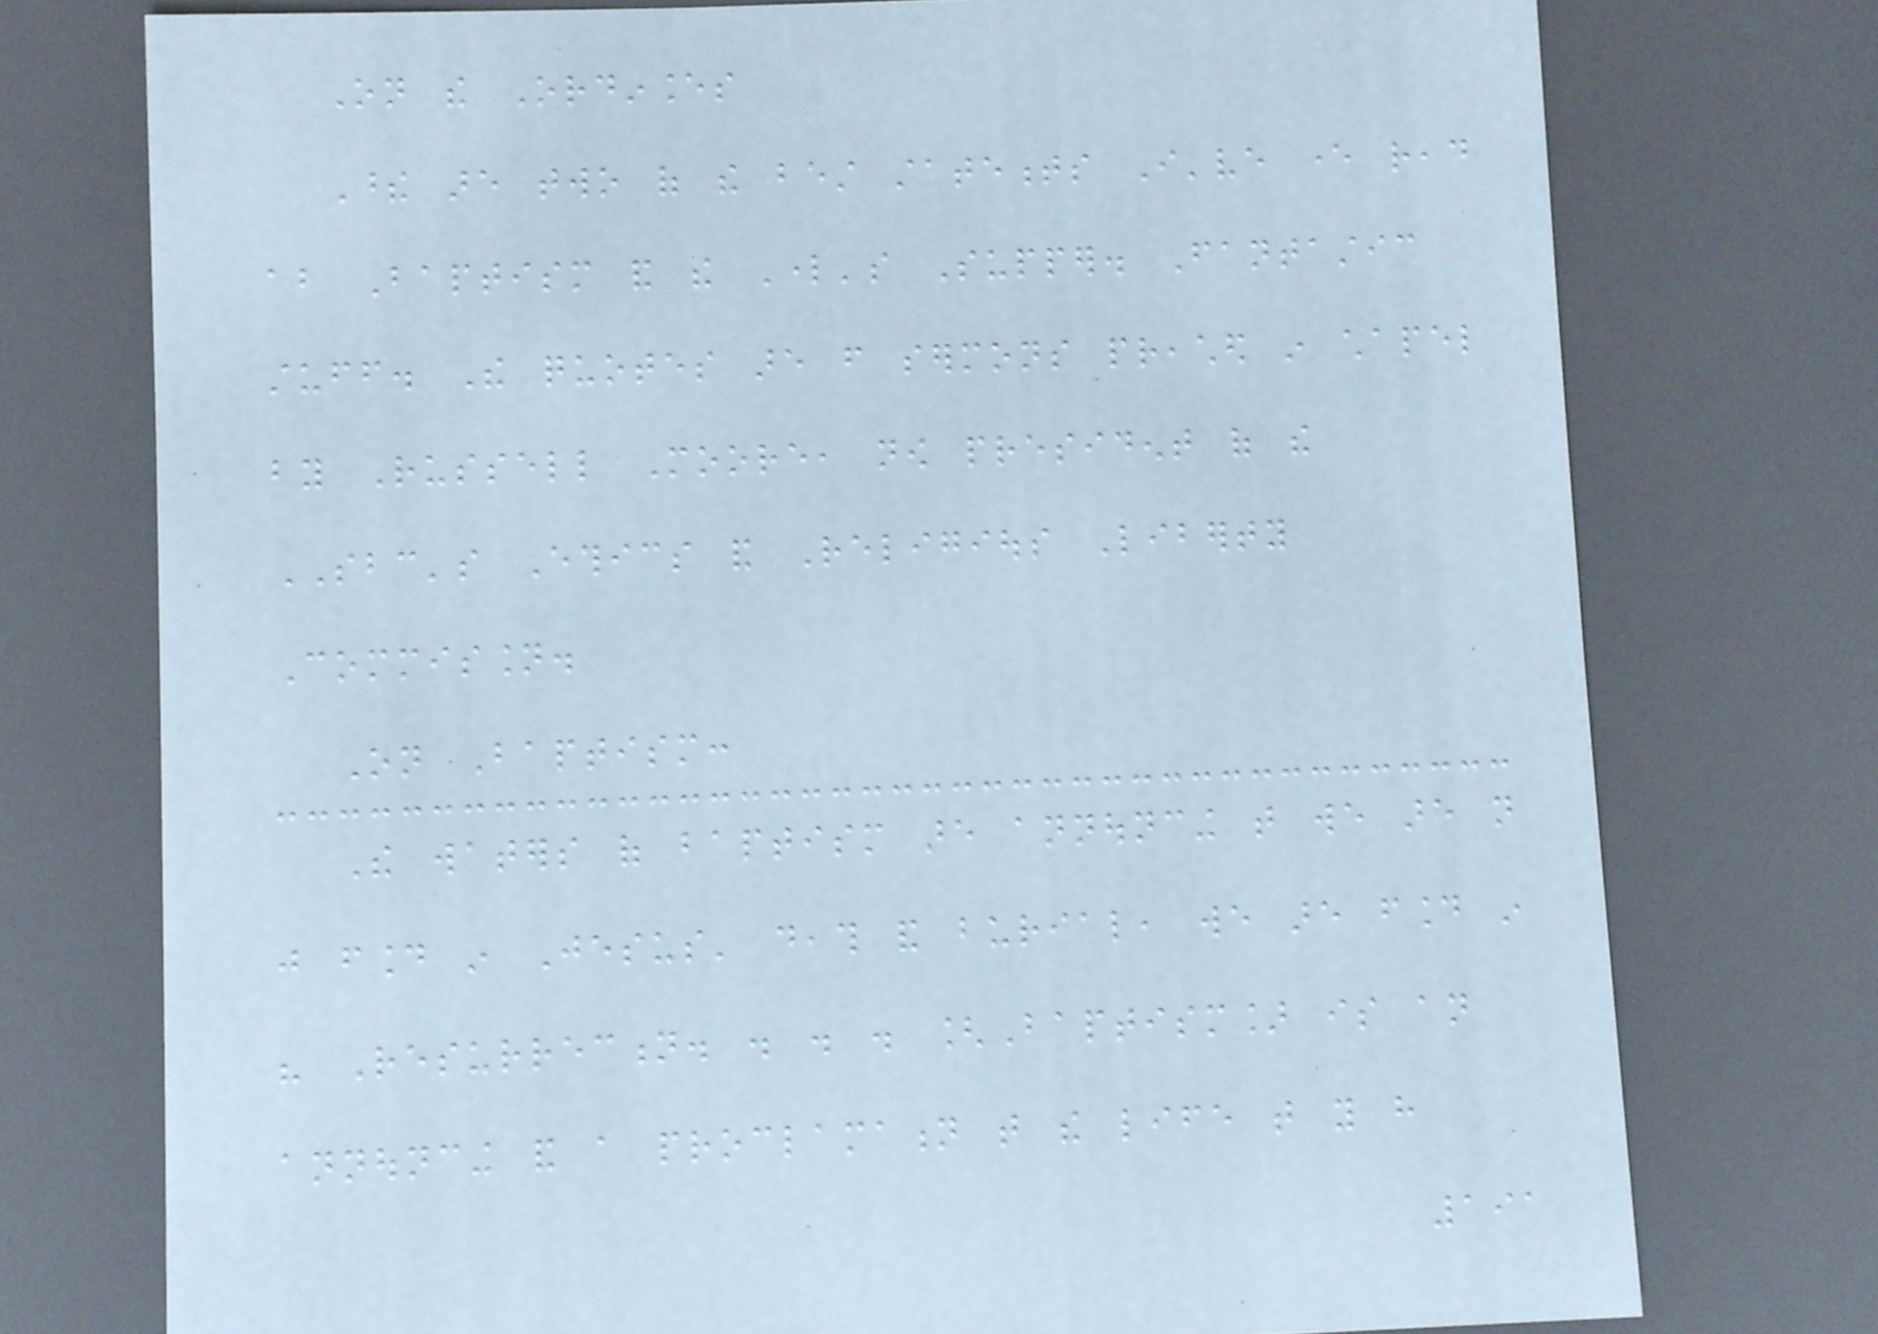On the Ordinances
These are two of the best statements I've ever read
about Baptism and the Lord's Supper. Fantastic
stuff. The quotes are from sermons preached in chapel
by Russell Moore, now president of the
SBC's Ethics and Religious Liberty
Commission.
On Baptism:
The waters of baptism are announcing that we are not
just found in Jesus' death and burial, we are found in
his Resurrection. . . . [Baptism] is an
announcing and a proclamation that the life that you have
191
